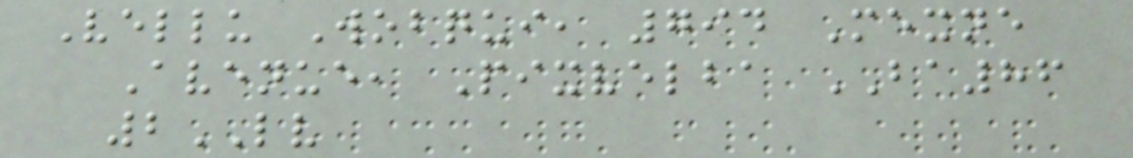Vellu Wobqui, 794 Mexne
Avenue, Pixvelba BA86
2LV
